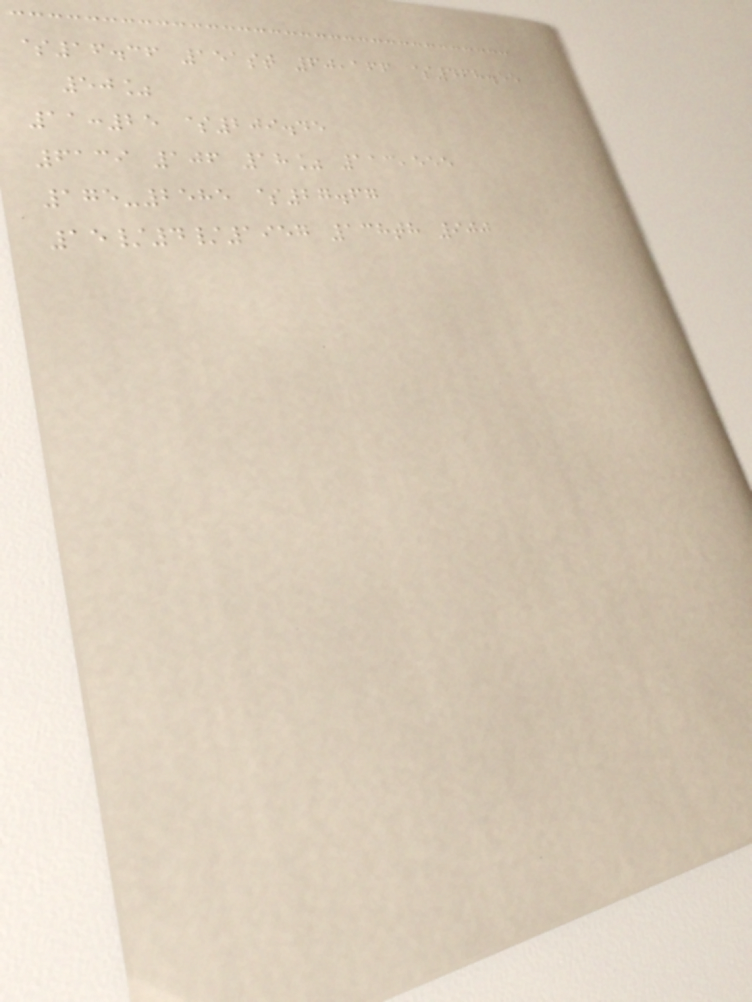$16.36 151st 60,166 $468.55
50%
11:25 $209.45
6139 106 18% 113,555
175-2585 $27.67
15/4/1957 138th 900
